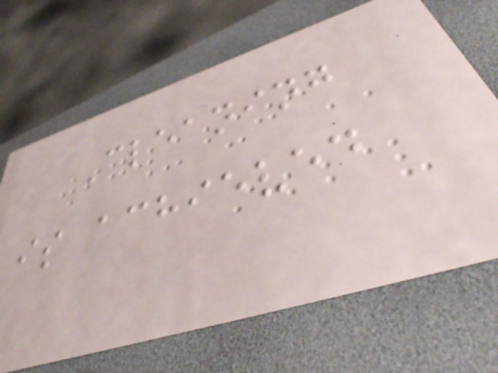Cleaning
is achieved
